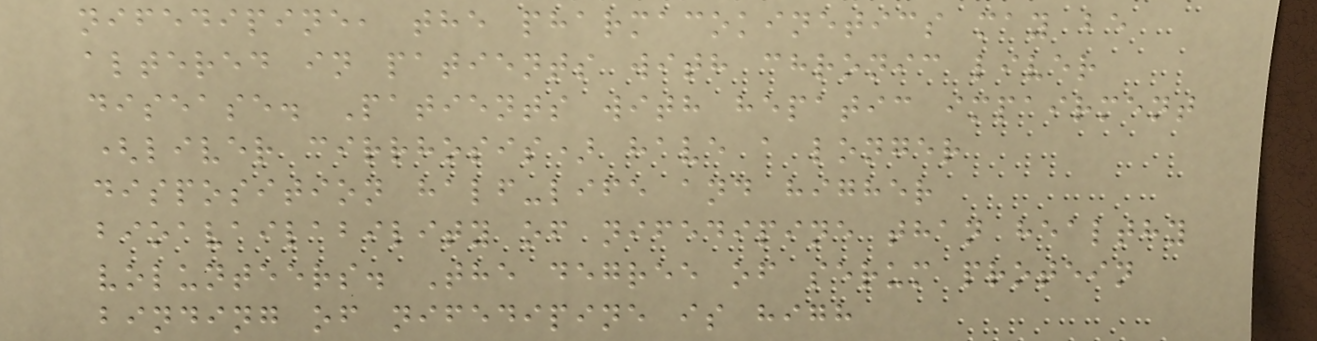nifedipine, the pharmacokinetics may be
altered in patients with chronic liver
disease. Patients with hepatic impairment
(liver cirrhosis) have a longer
disposition half-life and higher
bioavailability of nifedipine than healthy
volunteers. The degree of serum protein
binding of nifedipine is high
